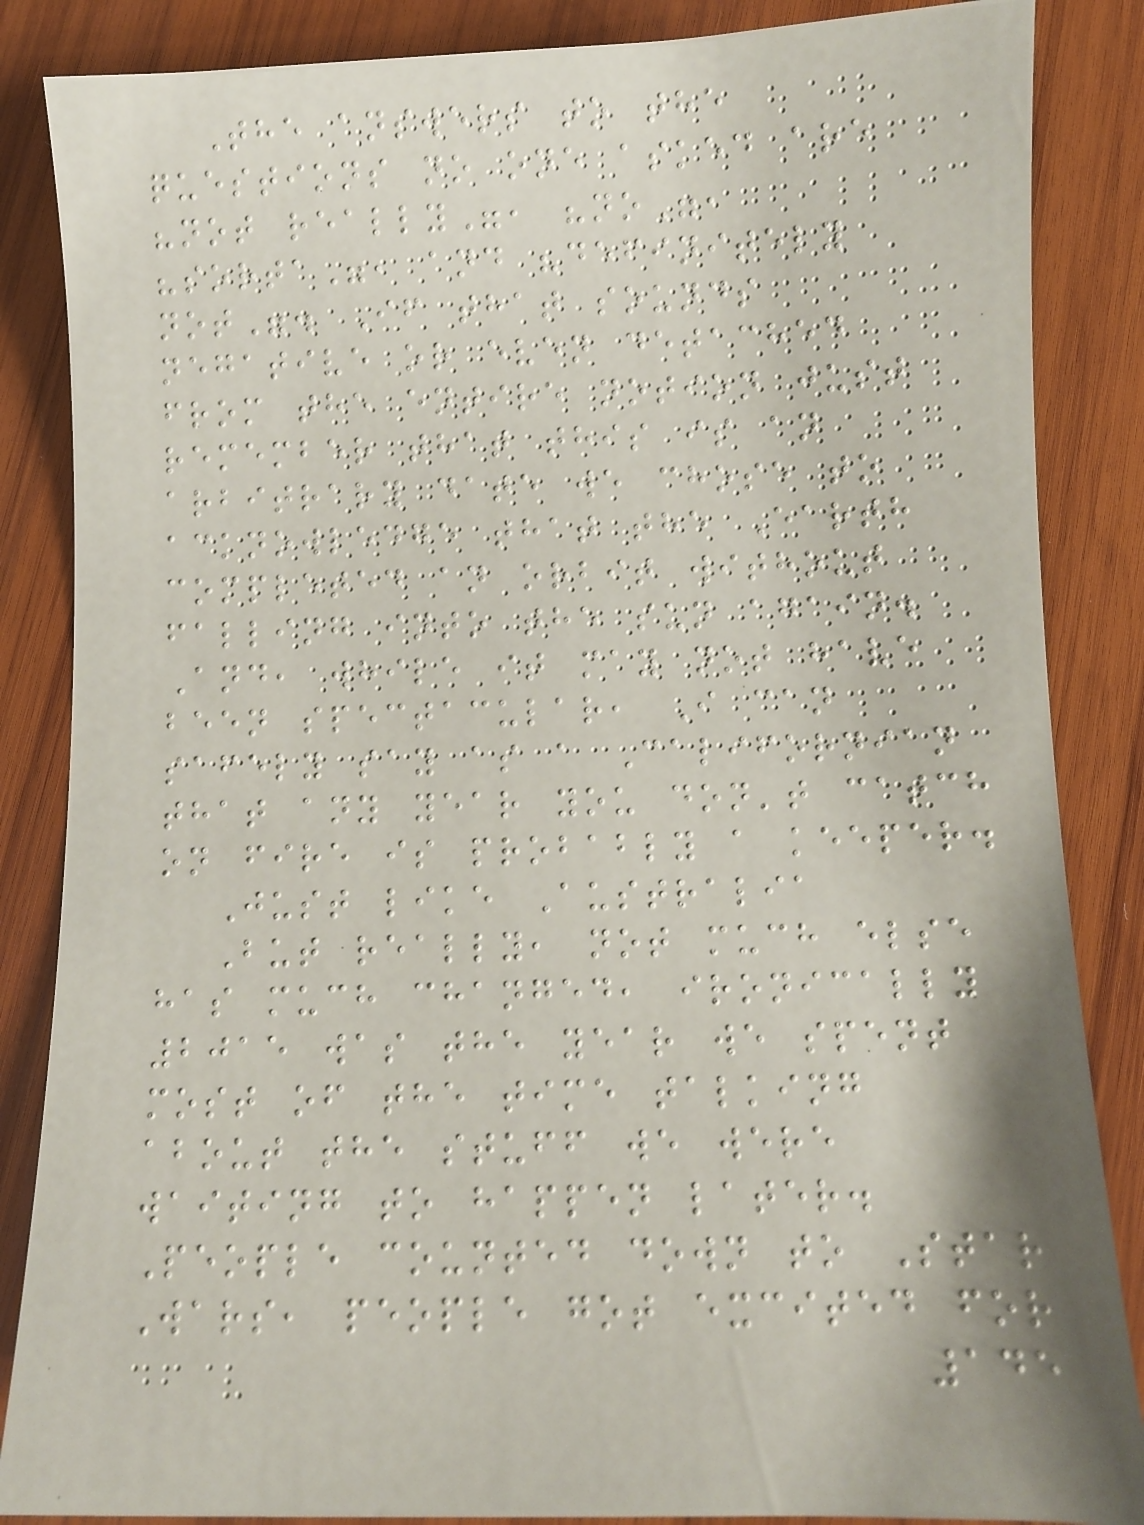The answers to the
questions no one asked are
"not really", "no",
"sorta", and "definitely
not". If that sounds
negative or even detached
from the entire notion just
remember that this is an
arbitrary date we chose to
acknowledge that the Earth
completed an orbit without
falling into the sun again.
And, while it may not have
been spectacular, I can
safely say as a Californian
that any year you don't catch
on fire is probably a keeper.
Just like Australia
But really, not much else
has much changed, ironically
2015 was the year we spent
most of the time talking
about the stuff we were
waiting to happen later.
People counted down to Star
Wars, people got excited for
145
